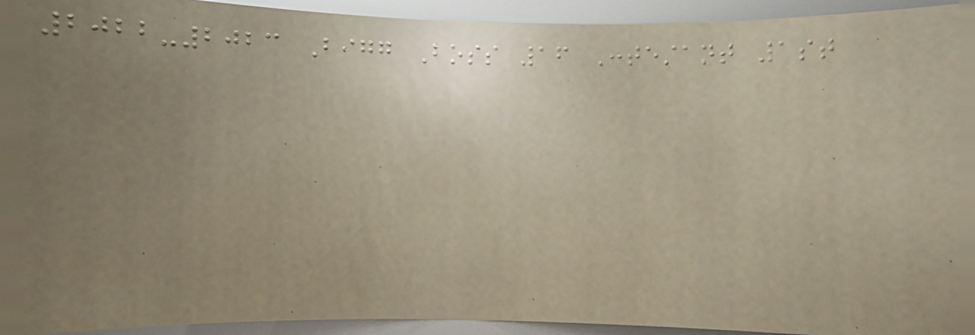2022-2023 Bigg Boss 16 Contestant 1st
